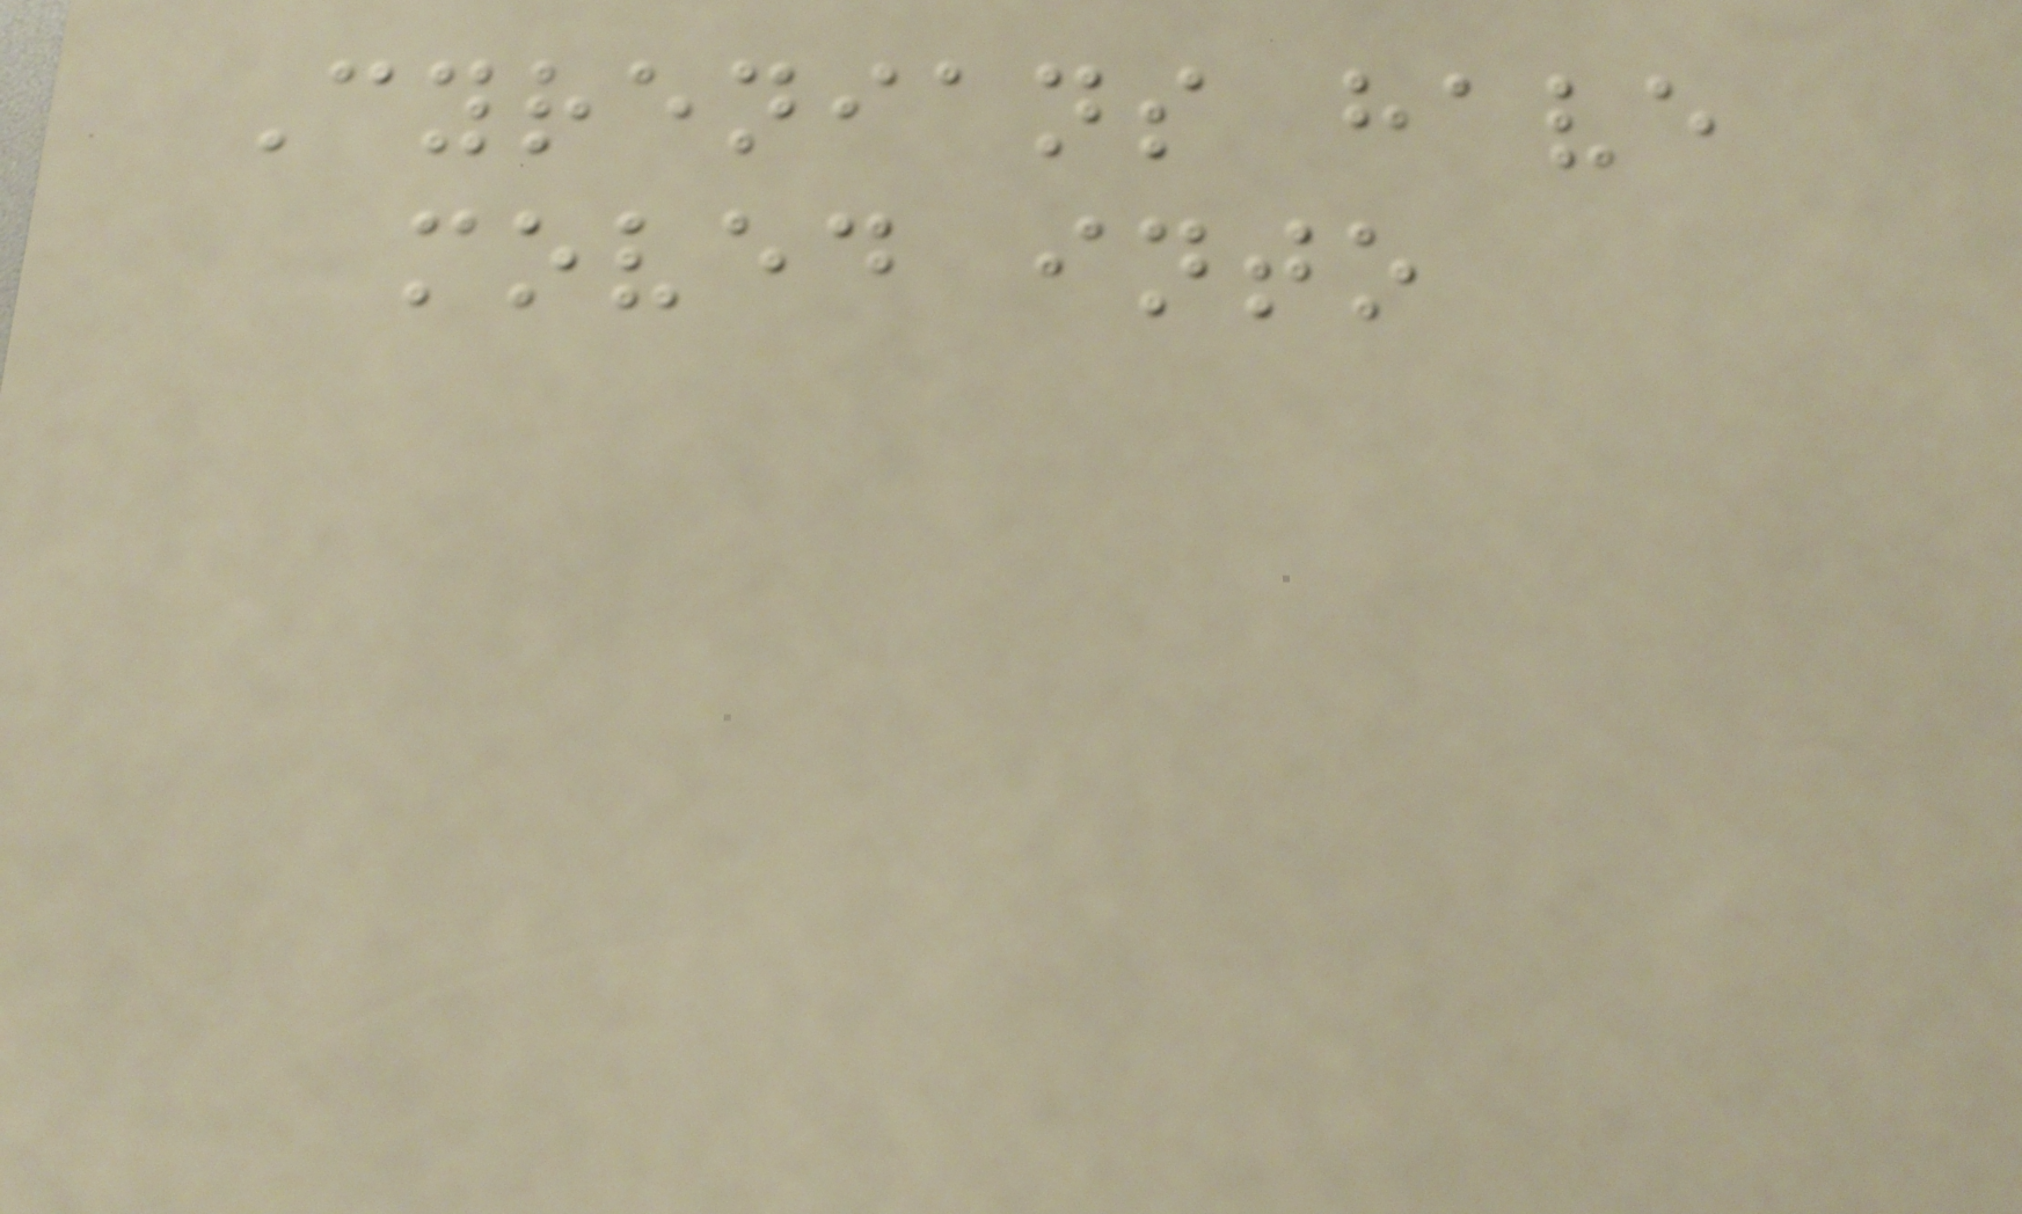Cyrenians have
moved into
